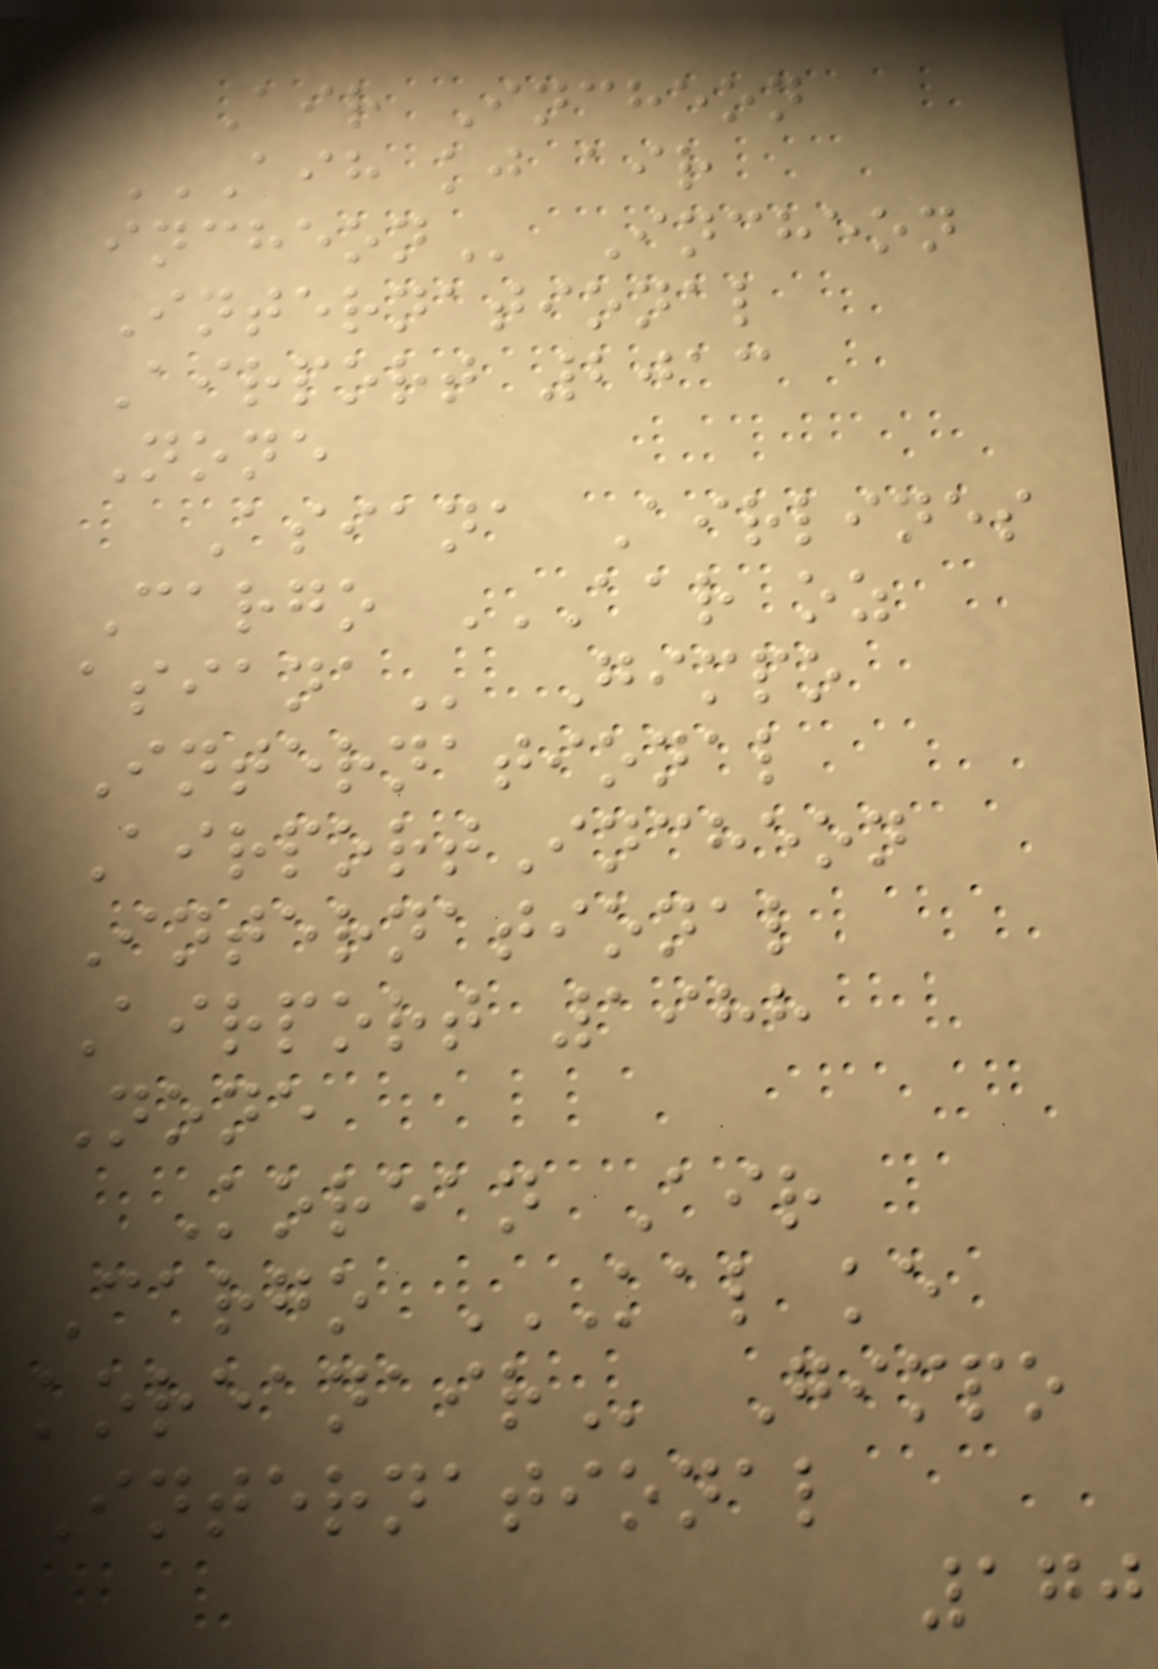Air Incheon
AIH KJ AIR
INCHEON Incheon
International
Airport 2013
None
Asiana Airlines
Cargo AAR OZ
ASIANA Gimpo
International
AirportIncheon
International
Airport 1988
None
Korean Air
Cargo KAL KE
KOREANAIR Gimpo
International
170
